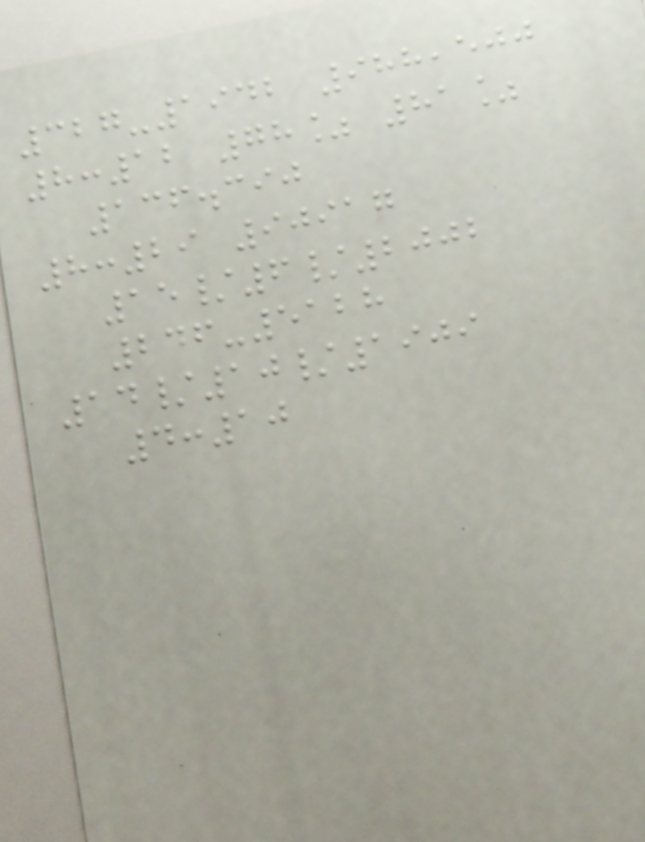327-1942 988,500
8:12 78% 81%
136.390
8:29 90917
15/6/2002
246-5128
14/10/1909
4:10
